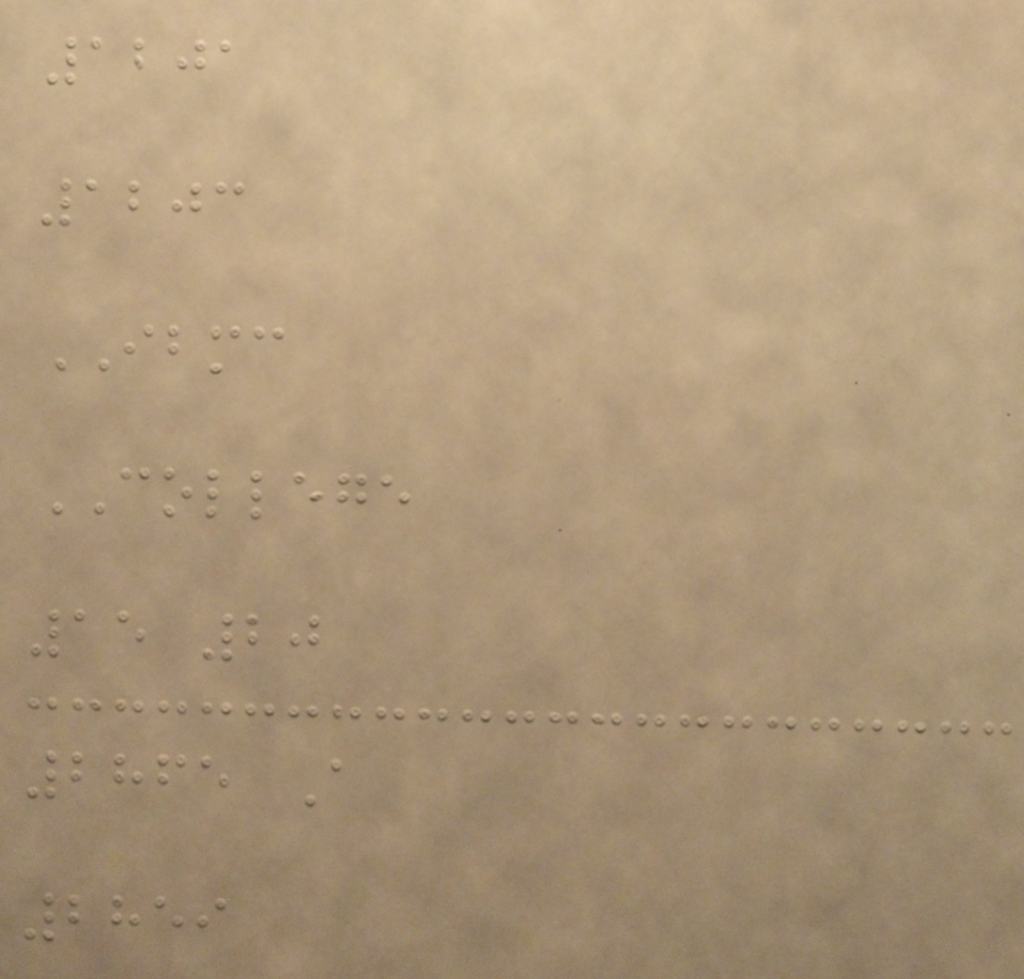1201
1203
IBMC
COLLEGE
15 20
2865 A
2859
